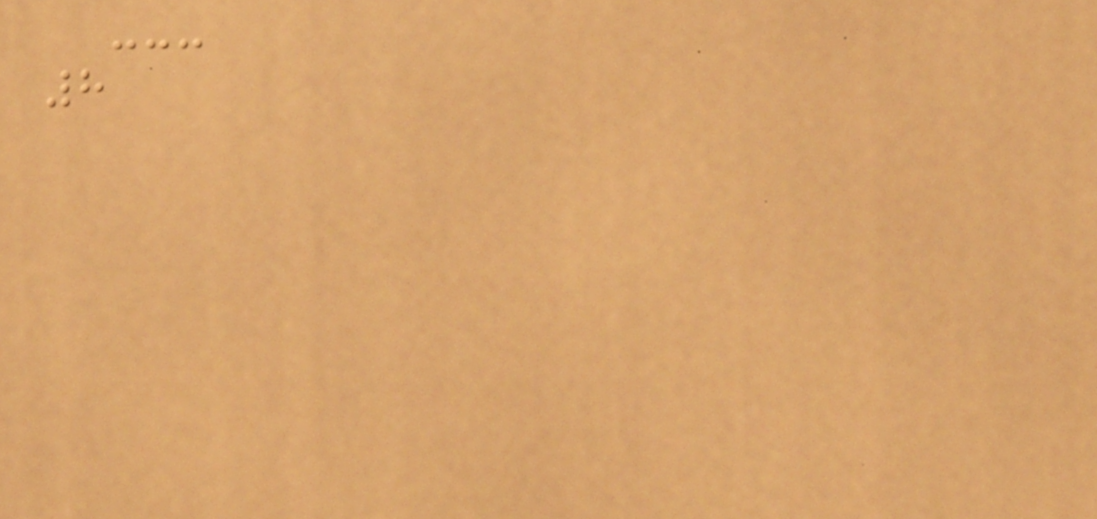---
8
